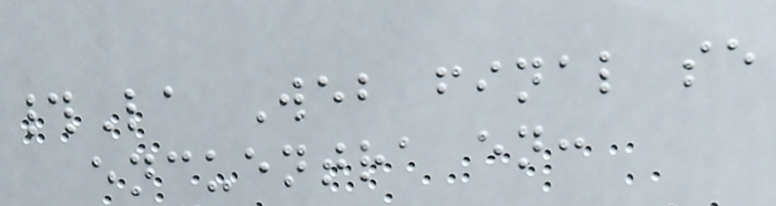#La Web final se
encuentra en:
